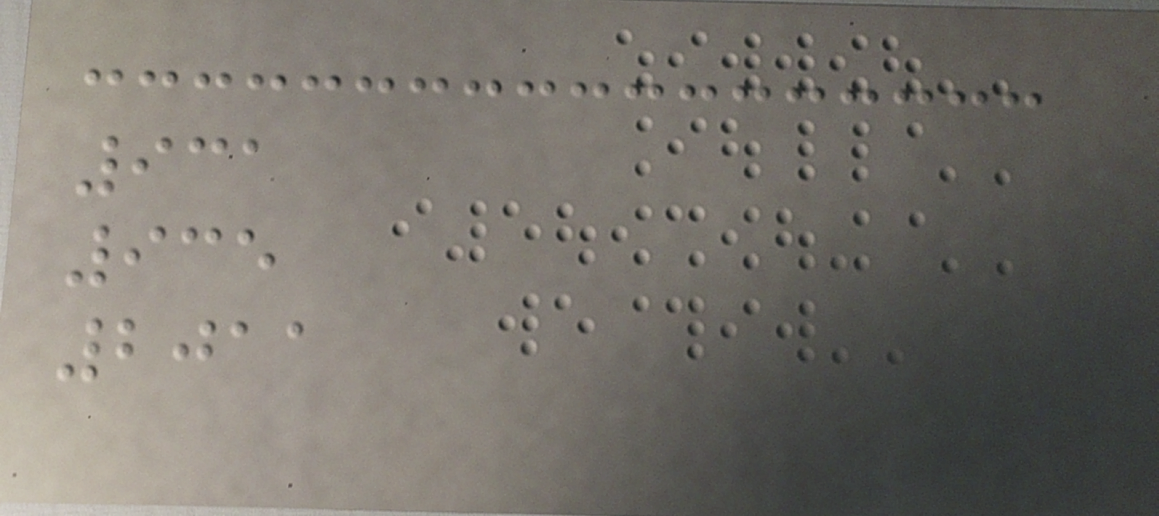931
935
2011
